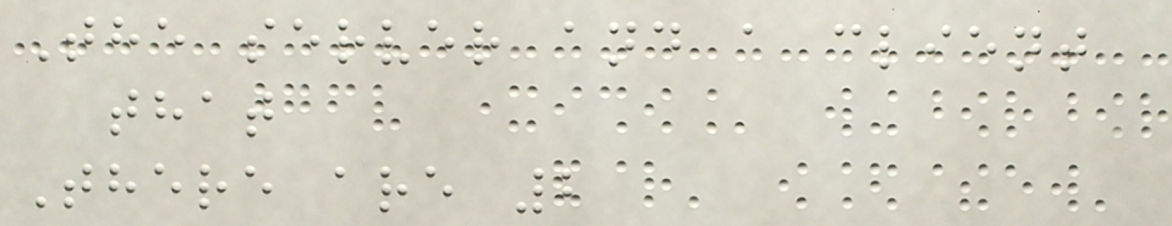The server and a client
that
There are 2
